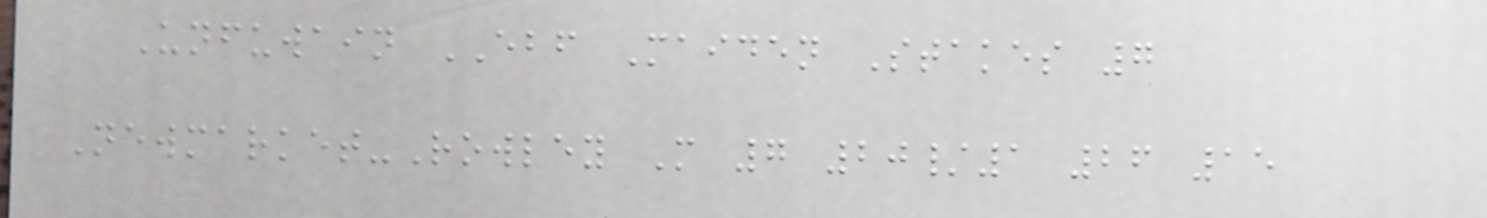Unfuwain EBF Maiden Stakes 7
Newmarket-Rowley M 7 20/1 26 15
